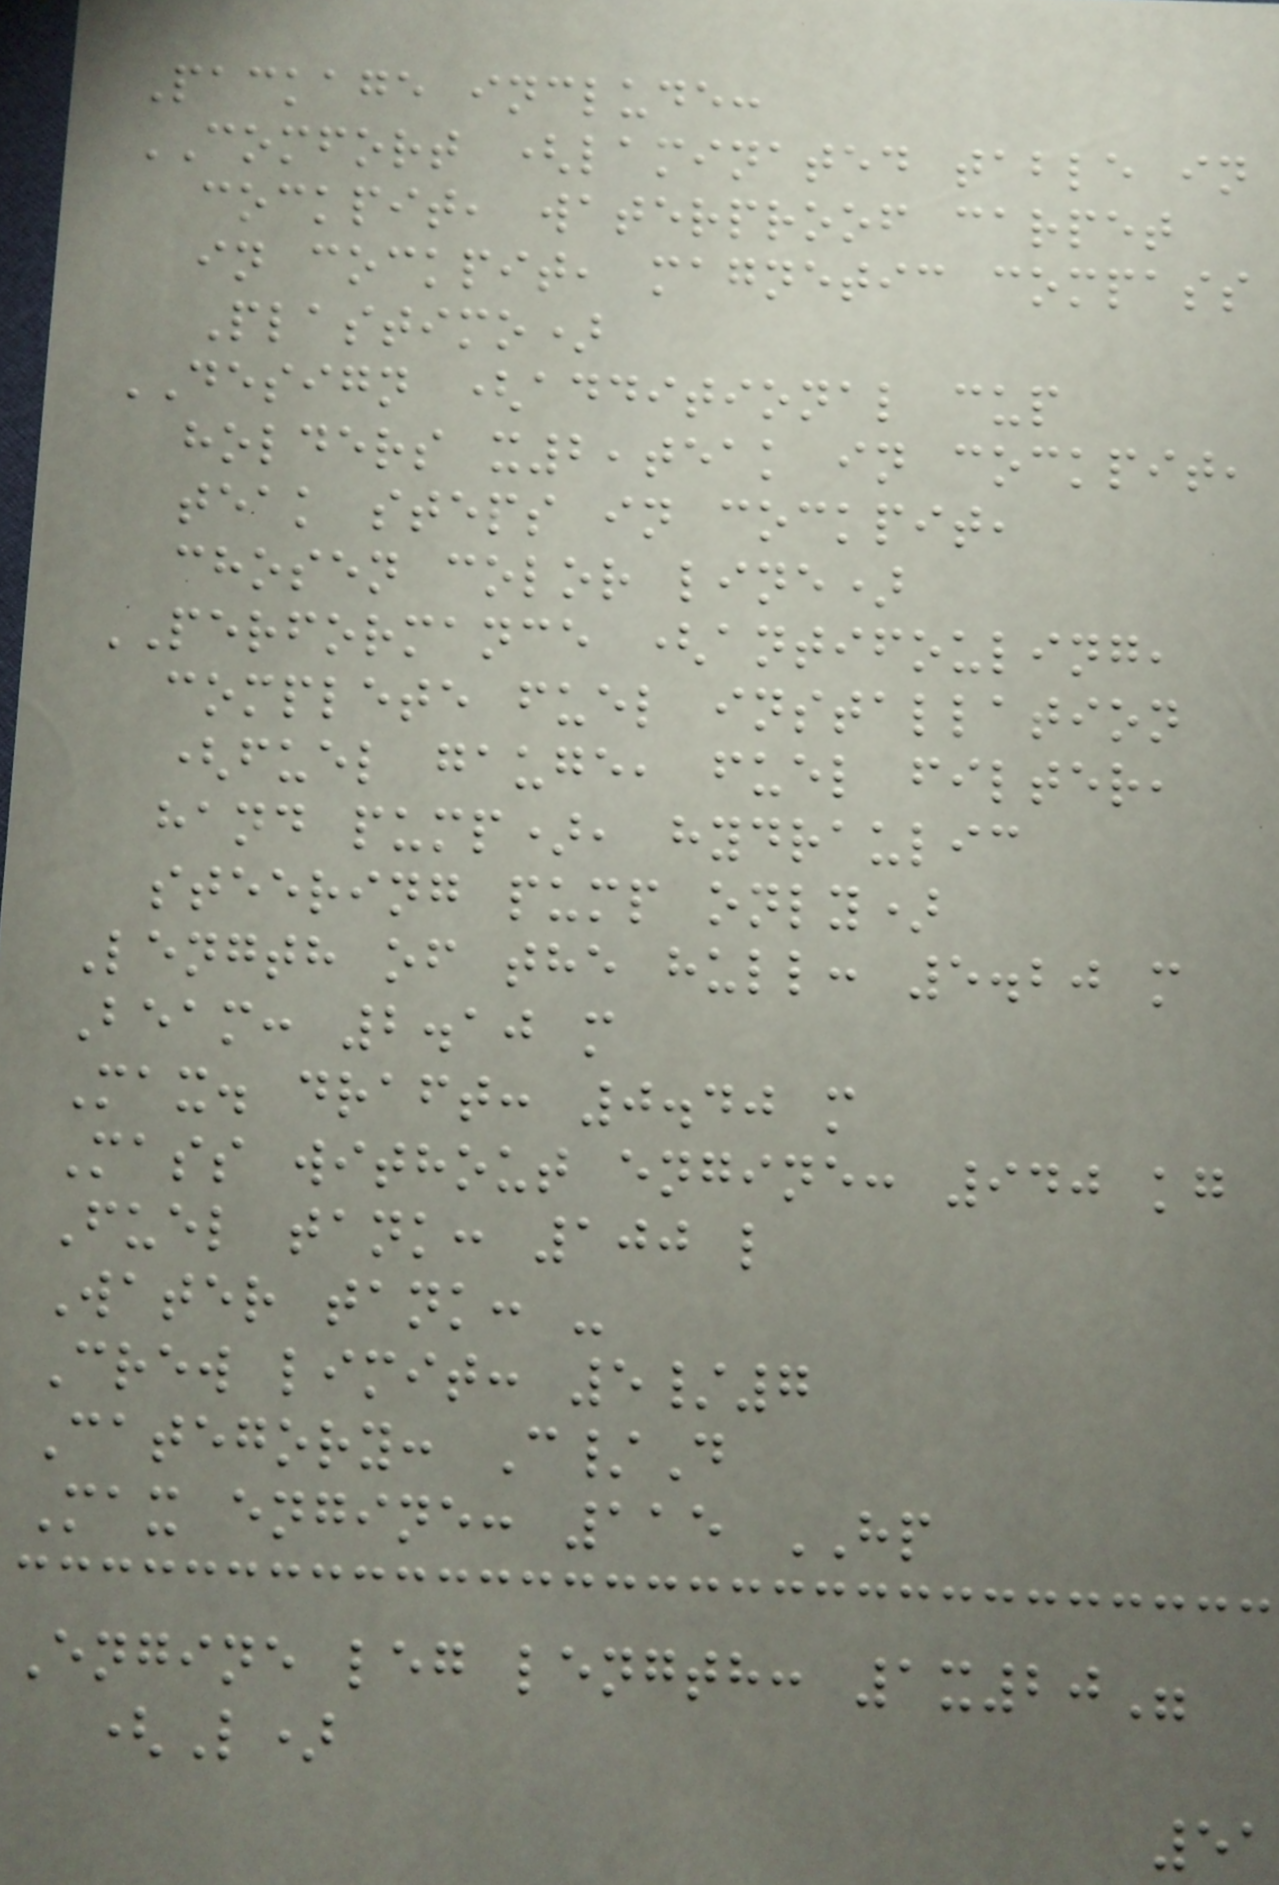Package include:
COMFORT (laminated table in
cockpit, waterproof carpet
in cockpit, magnetic compass
Plastimo)
DESIGN (additional cup
holders x2,teak in cockpit,
teak steps in cockpit,
chosen color line)
PERFORMANCE (antifouling,
complete fuel installation
(fuel gauge, fuel filter,
hand pump), hydraulic
steering pump only)
Length of the hull: 5.20 m
Beam: 2.10 m
Max. draft: 0.40 m
Mass without engine: 940 kg
Fuel tank: 100 l
Water tank: -
Crew limit: 5/7
Category: C/D
Max engine: 115 HP
Engine leg length: 1x20"
(L)
51
